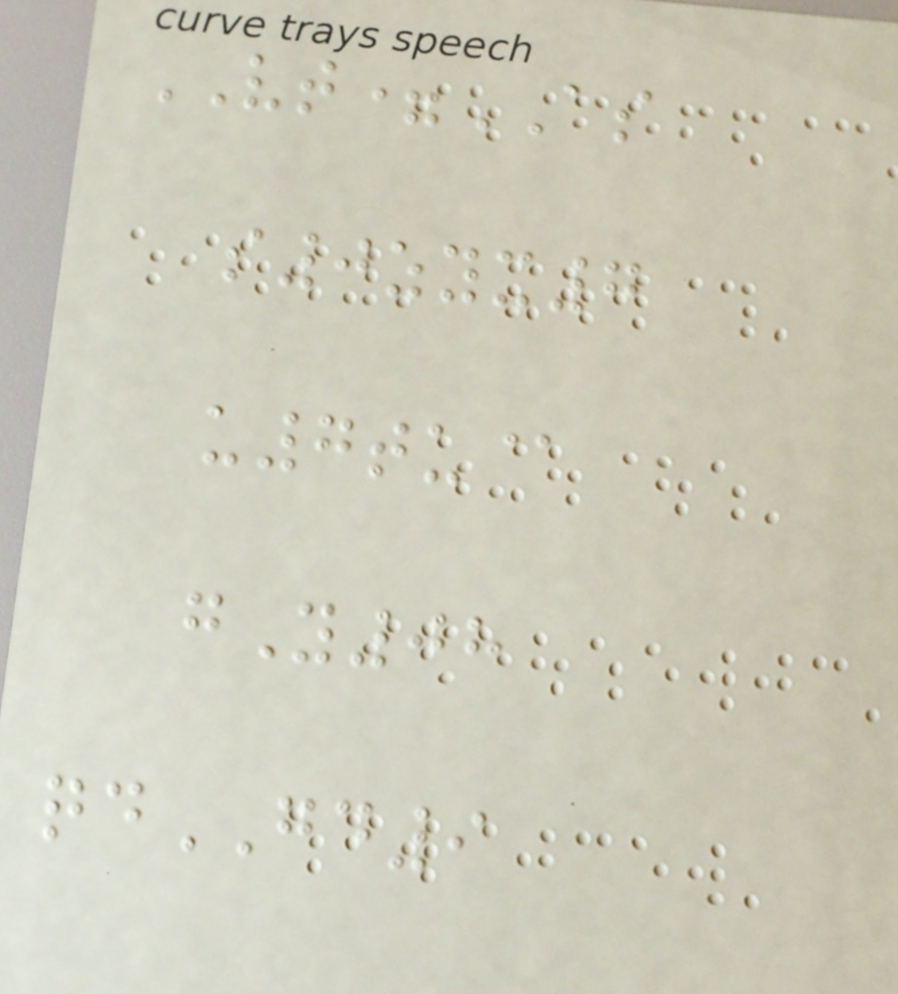VT=AS
s0zyx7
u7tu@
gY08
qdGD9
